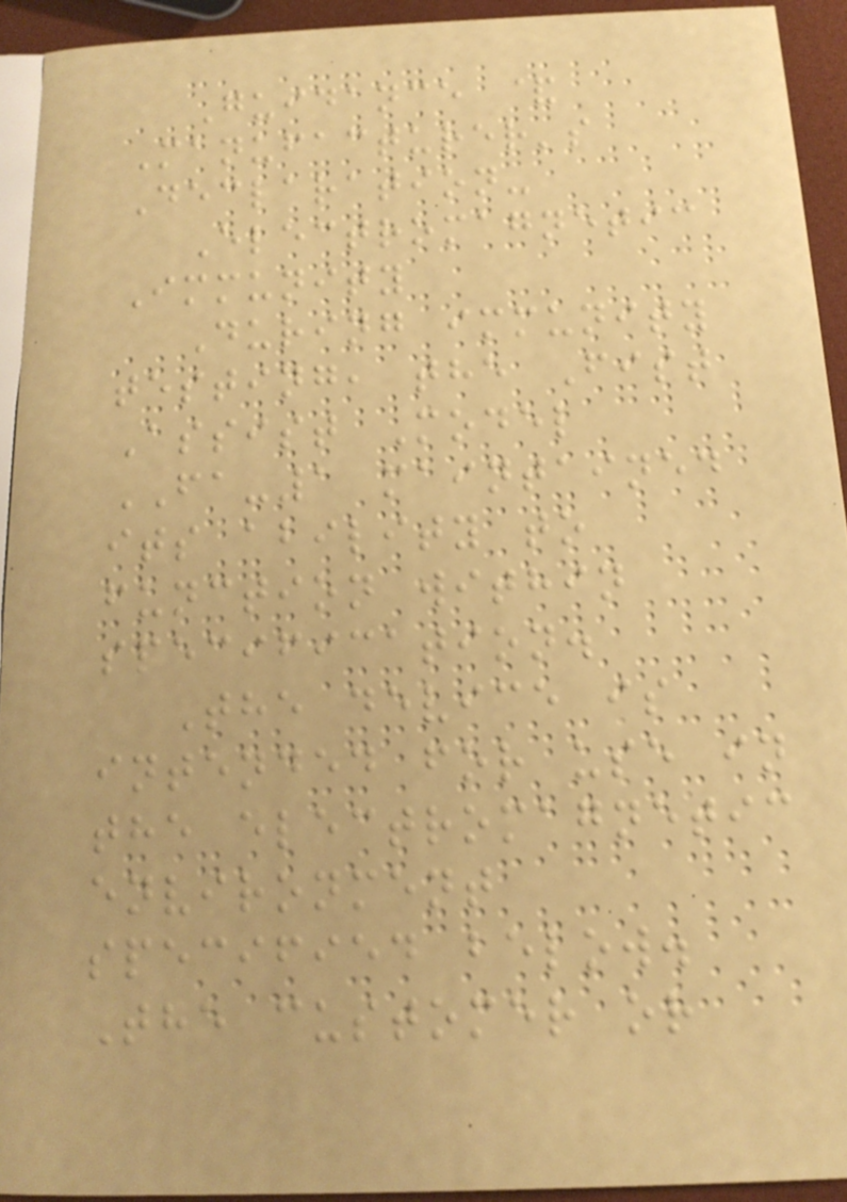Guidance &
Manufacturer's
Declaration-
Electromagnetic
Immunity
During immunity
testing, the Fist
Assist Model
FA-1 maintained
its ability to
function within
specification.
The device is
intended for use in
the electromagnetic
environment
specified below.
The customer or
